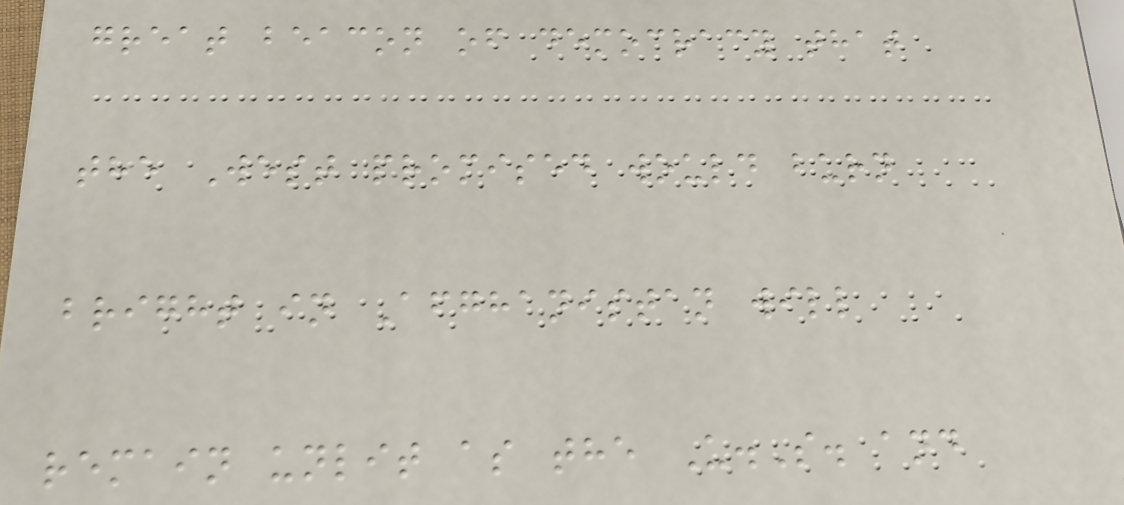great beacon of democracy that
the West promised would burn
bright in Afghanistan will
remain unlit as the U.S. and
